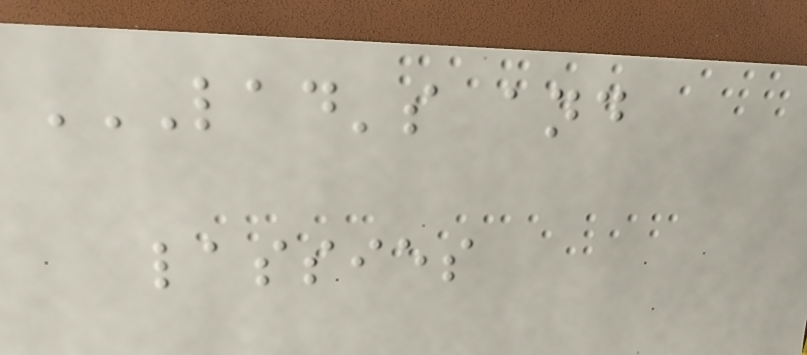LAD'S AND
LASSIES
